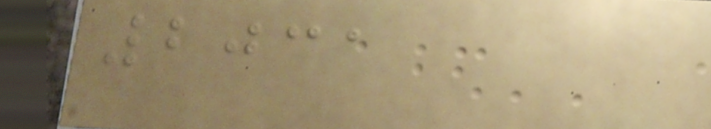2031
